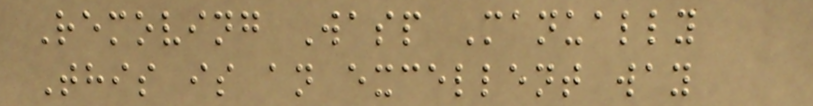Removing Wasp Manually
This is an excellent way
